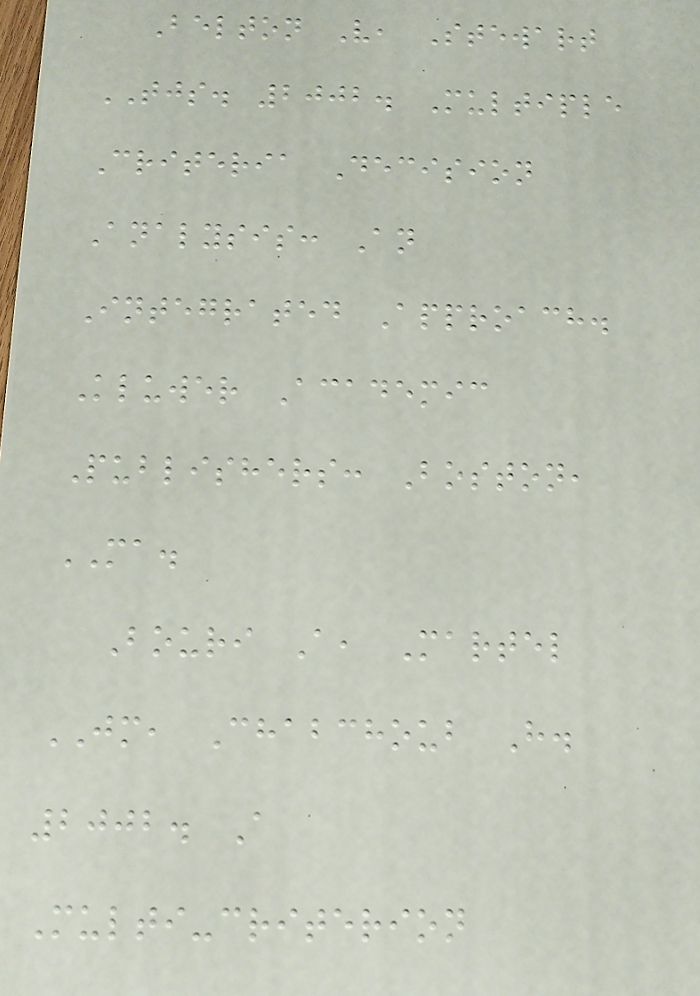Belton V, Stewart
TJS. 2002. Multiple
Criteria Decision
Analysis: An
Integrated Approach.
Kluwer Academic
Publishers: Boston,
MA.
Bouri A, Martel
JM, Chabchoub H.
2002. A
Multi-criterion
